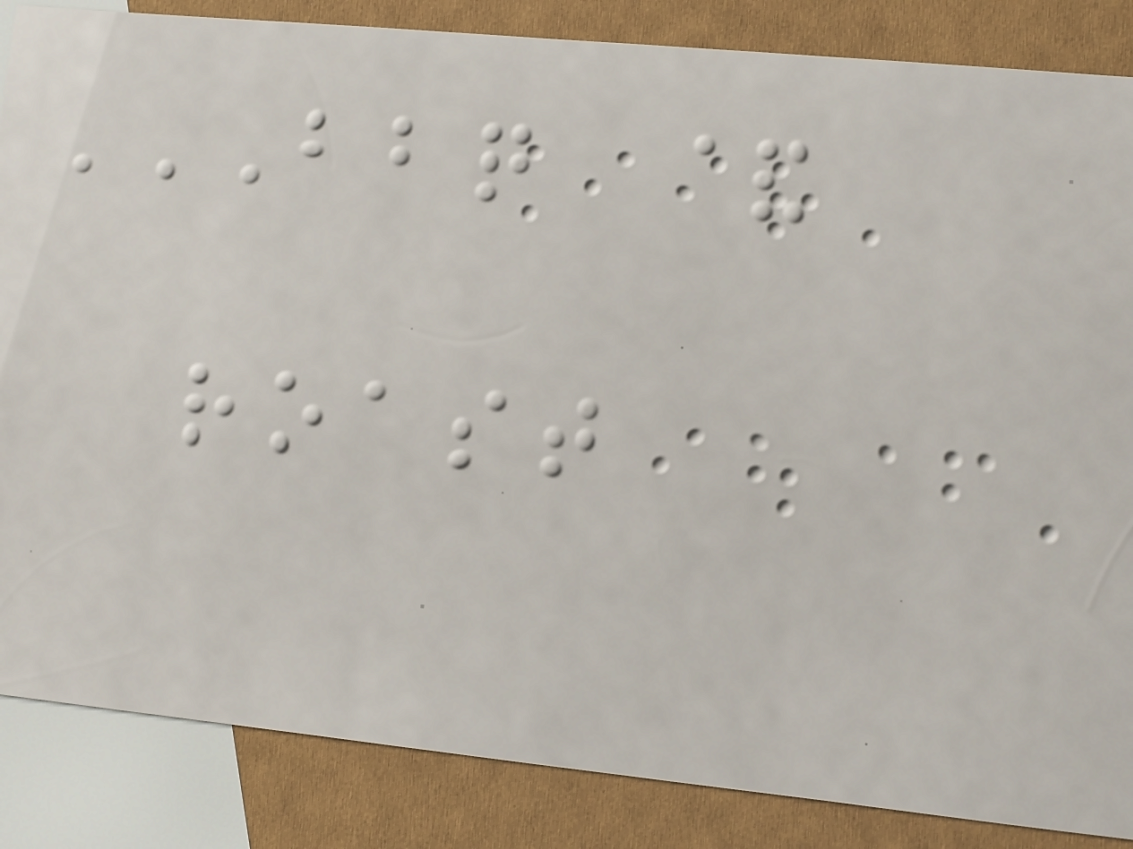BBQ &
ROAST
